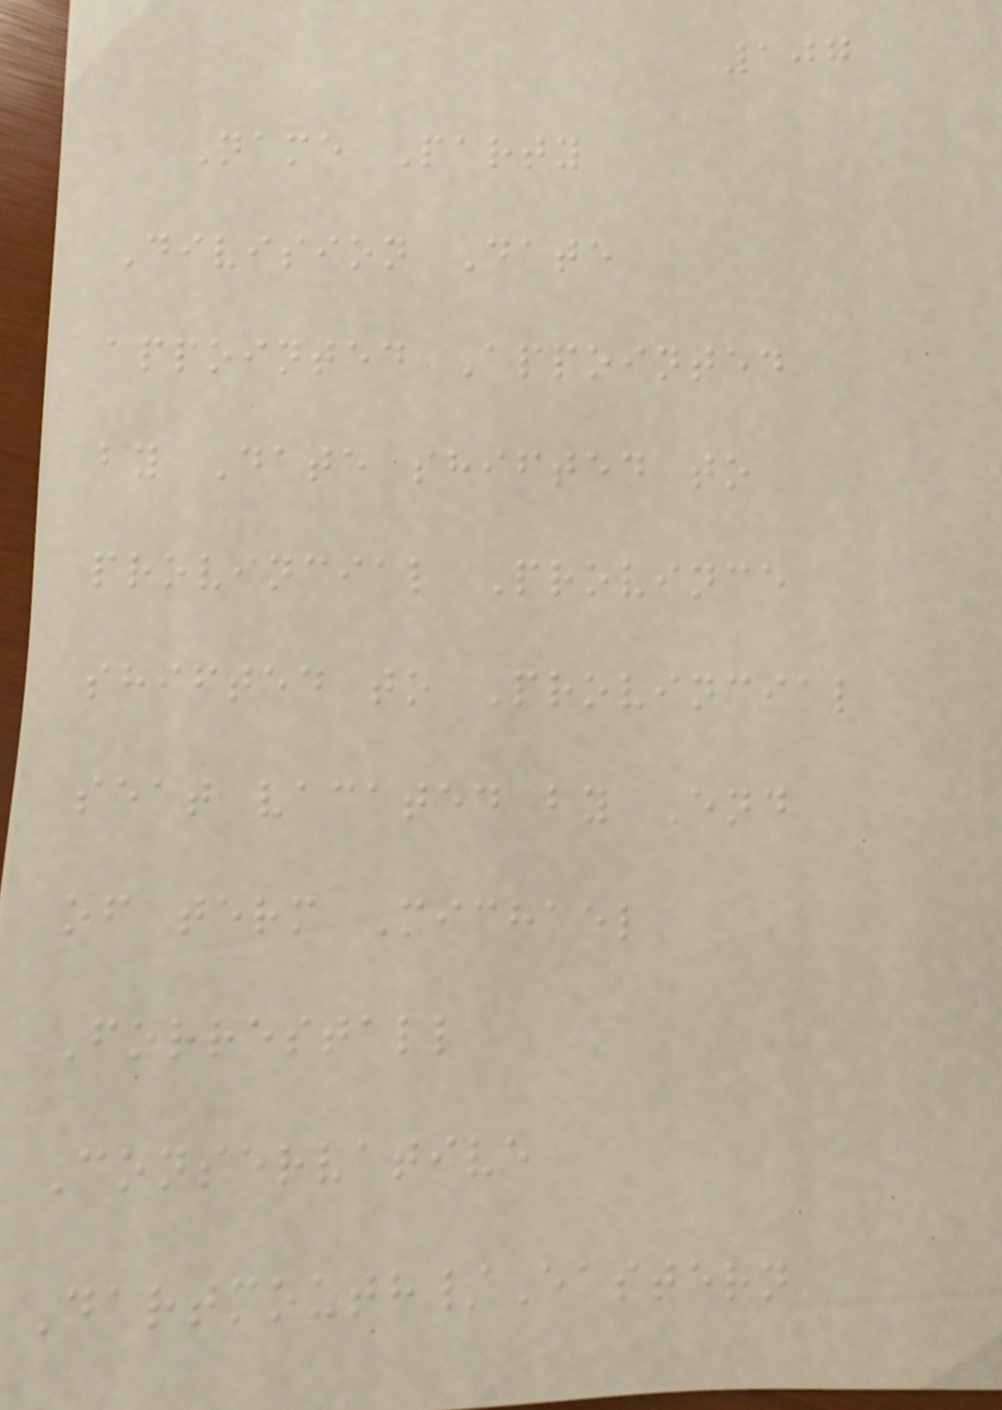107
Name Party
Division Date
appointed Appointed
by Date shifted to
provincial Province
shifted to Provincial
seat vacated by End
of term Michael
Forrestall
Conservative
Dartmouth/Eastern
